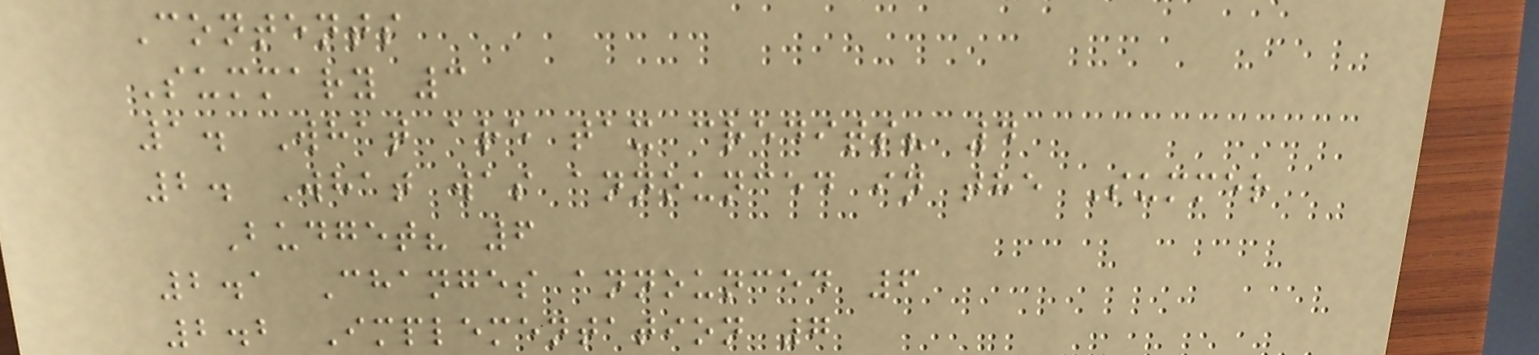Contents
Summary 3
1. What are tax credits? 4
2. What was announced in the Summer
Budget? 6
2.1 Changes announced 6
2.2 Implementation 7
